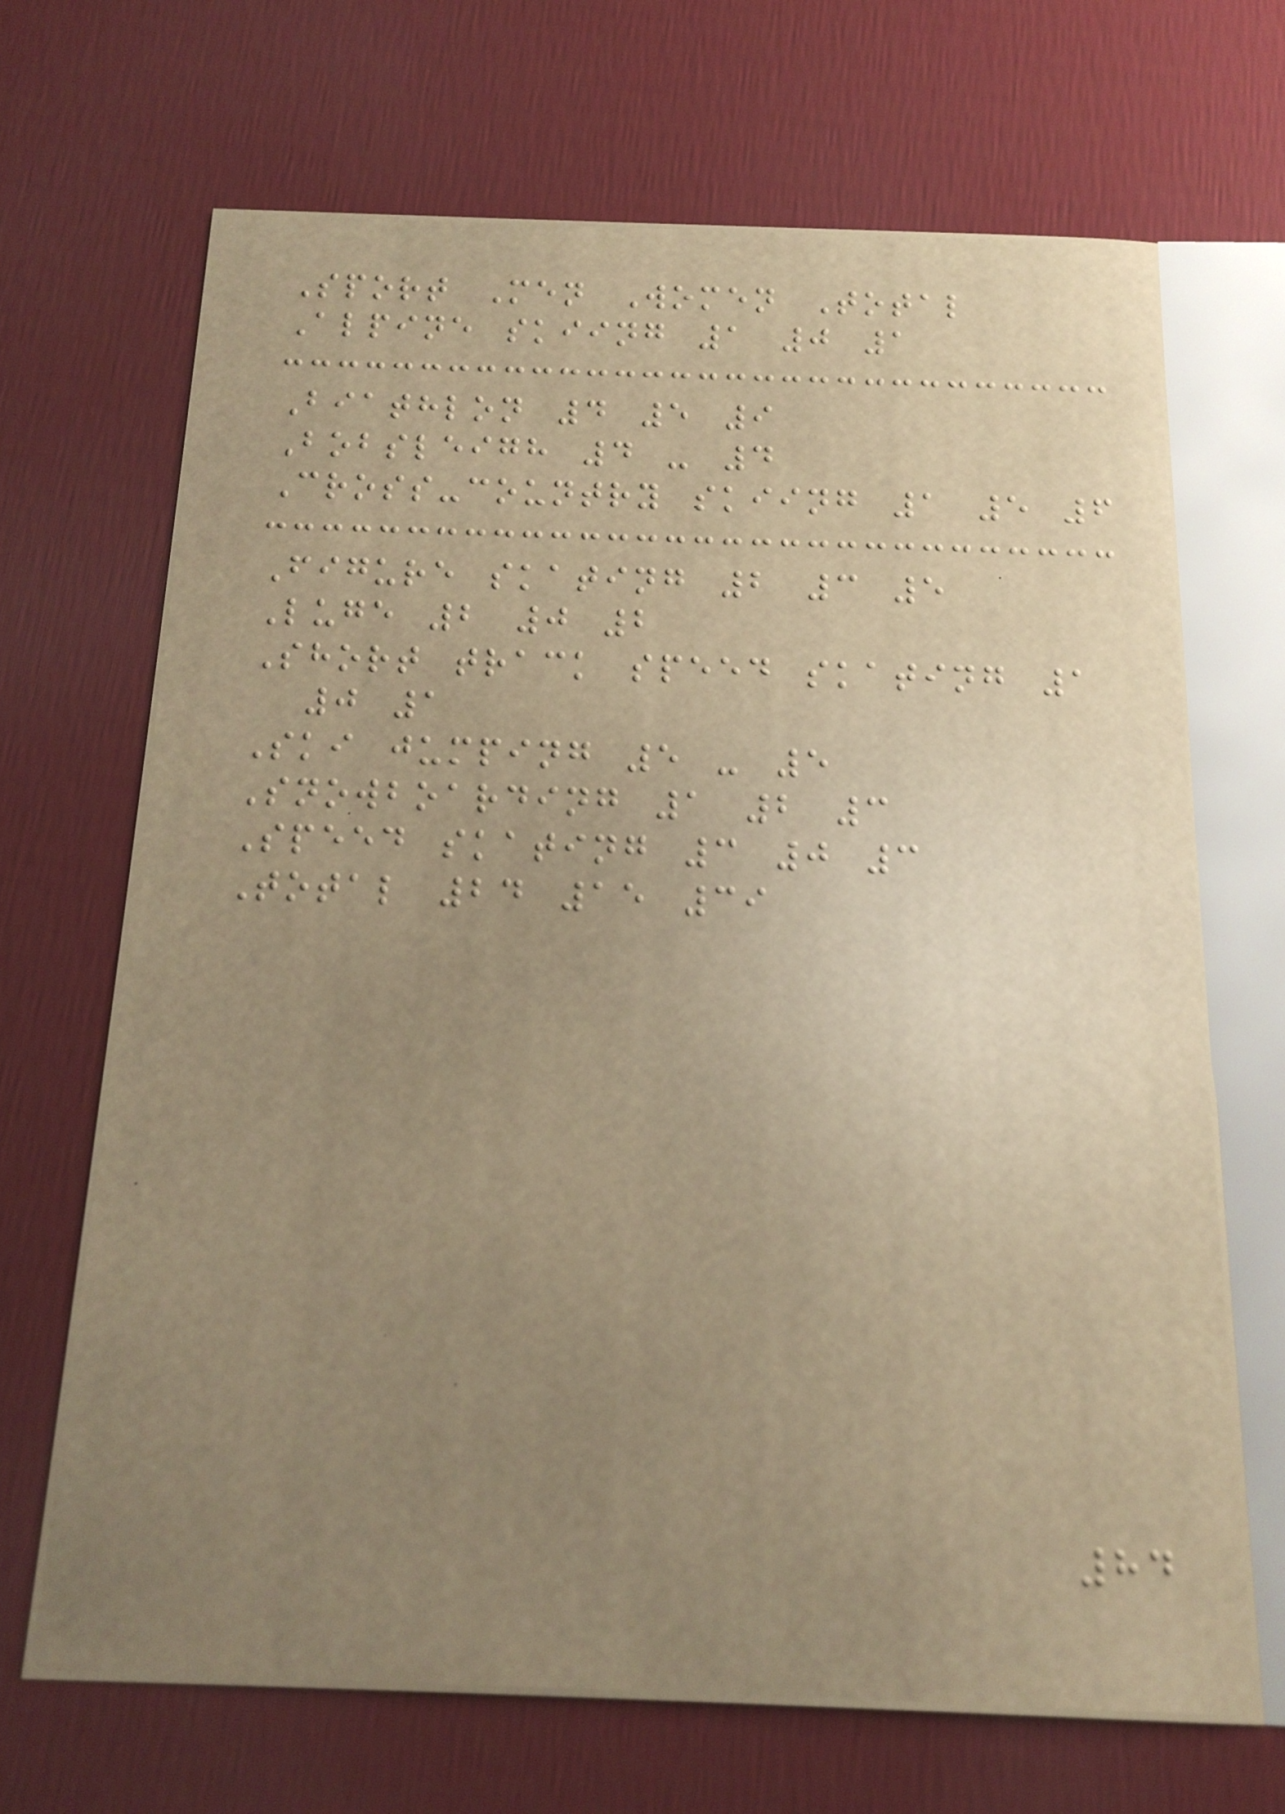Sport Men Women Total
Alpine skiing 1 0 1
Biathlon 4 5 9
Bobsleigh 4 - 4
Cross-country skiing 1 5 6
Figure skating 2 3 5
Luge 2 0 2
Short track speed skating 1
0 1
Ski jumping 5 - 5
Snowboarding 1 2 3
Speed skating 3 0 3
Total 24 15 39
84
